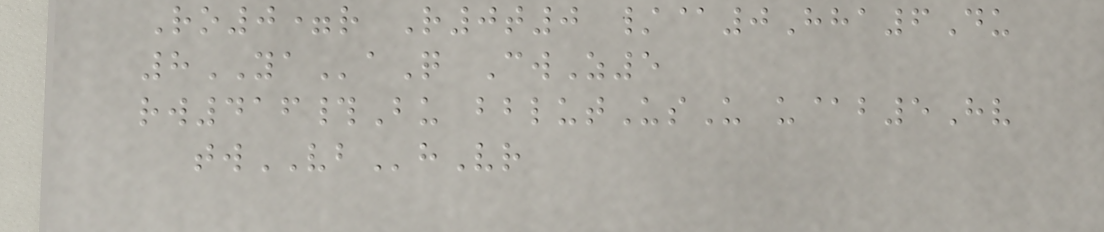Ro0=r R0t0 /@0Hha6Du
8YAaQ CwZ5
rw416#Bu bblutUsU u@b5Hv
twVBhVr
